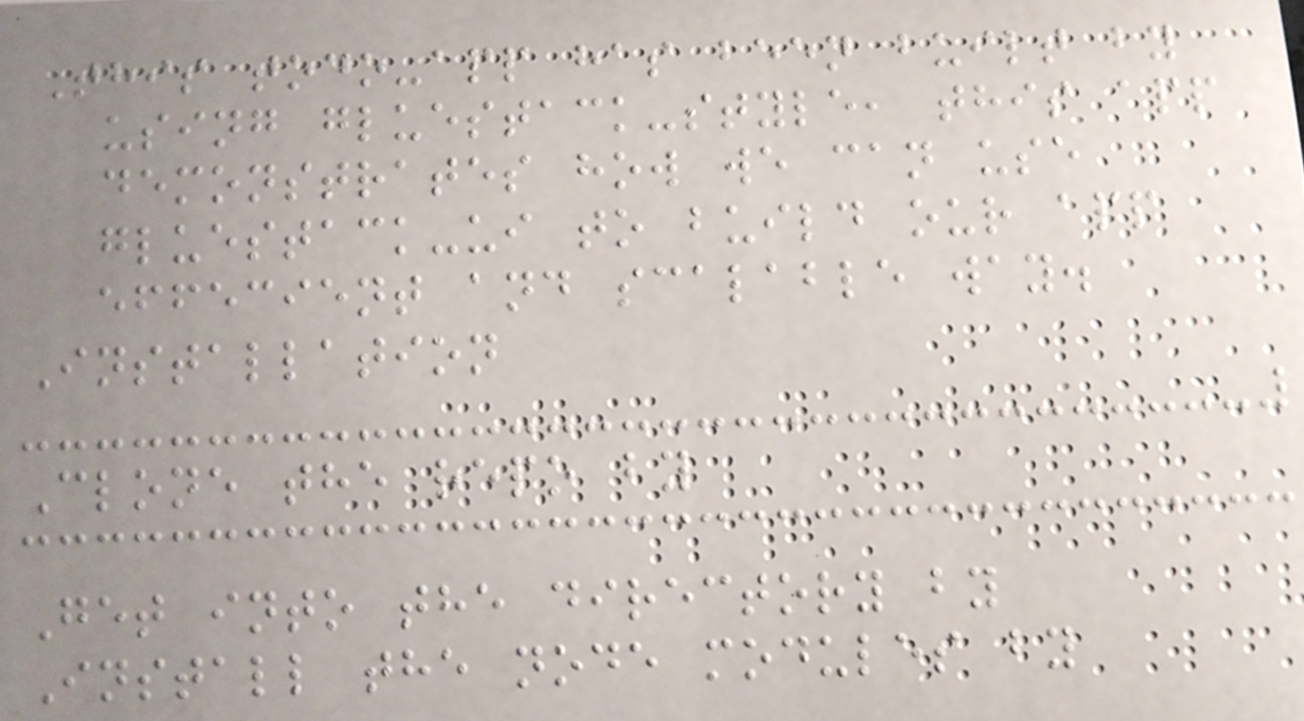This todo-app has been built by
using gluestack-style, this app
demonstrates how we can use
gluestack-ui to build our app
effecient and scalable way.
Installation
Clone the repo by
Get into the directory by
Install the node modules by
